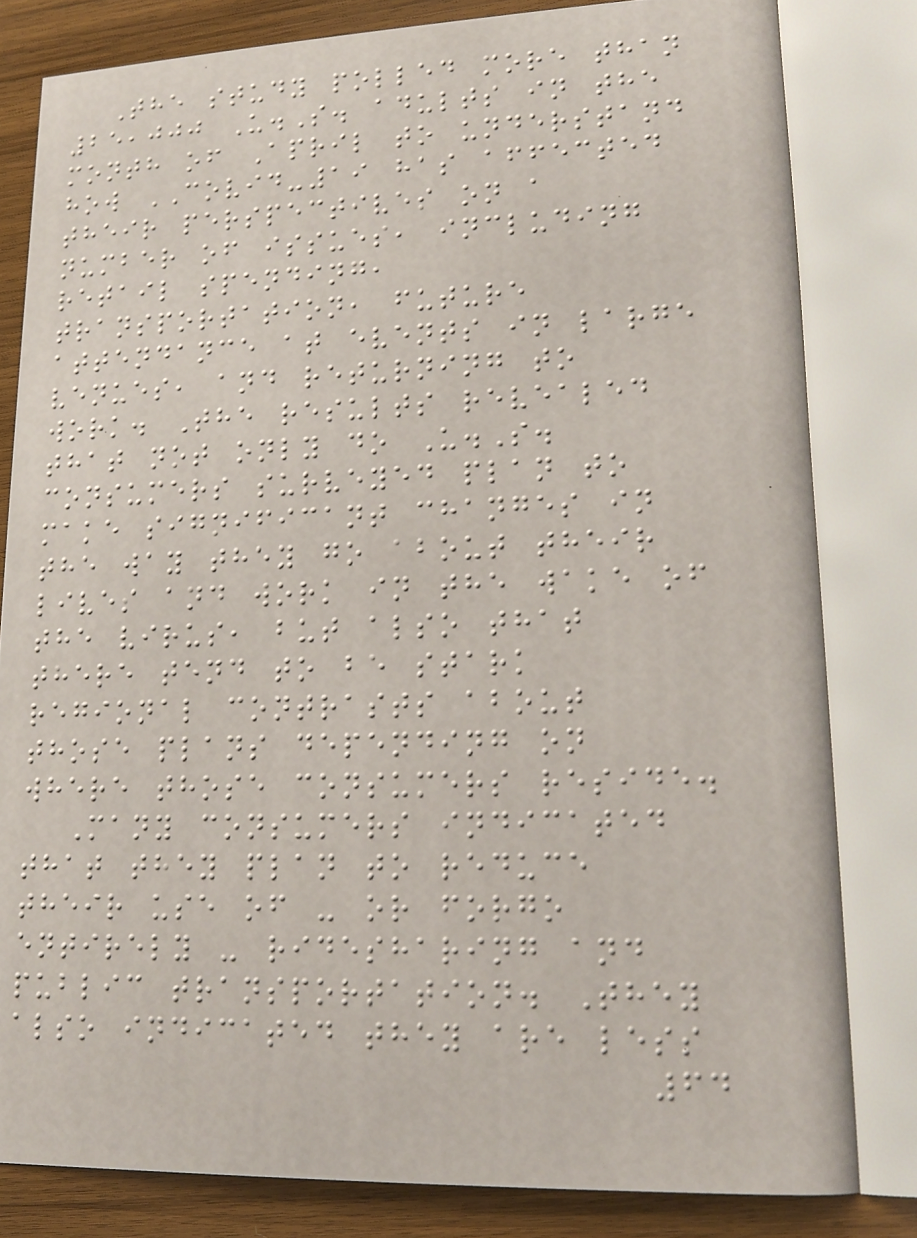The study polled more than
25,000 U.S. adults in the
month of April to understand
how COVID-19 has affected
their perspectives on a
number of issues, including
retail spending,
transportation, future
attendance at events in large
venues, and returning to
work. The results revealed
that not only do U.S.
consumers surveyed plan to
make significant changes in
the way they go about their
lives and work in the wake of
the virus, but also that
there tend to be stark
regional contrasts about
those plans depending on
where those consumers reside.
Many consumers indicated
that they plan to reduce
their use of - or forgo
entirely - ridesharing and
public transportation. They
also indicated they are less
64
